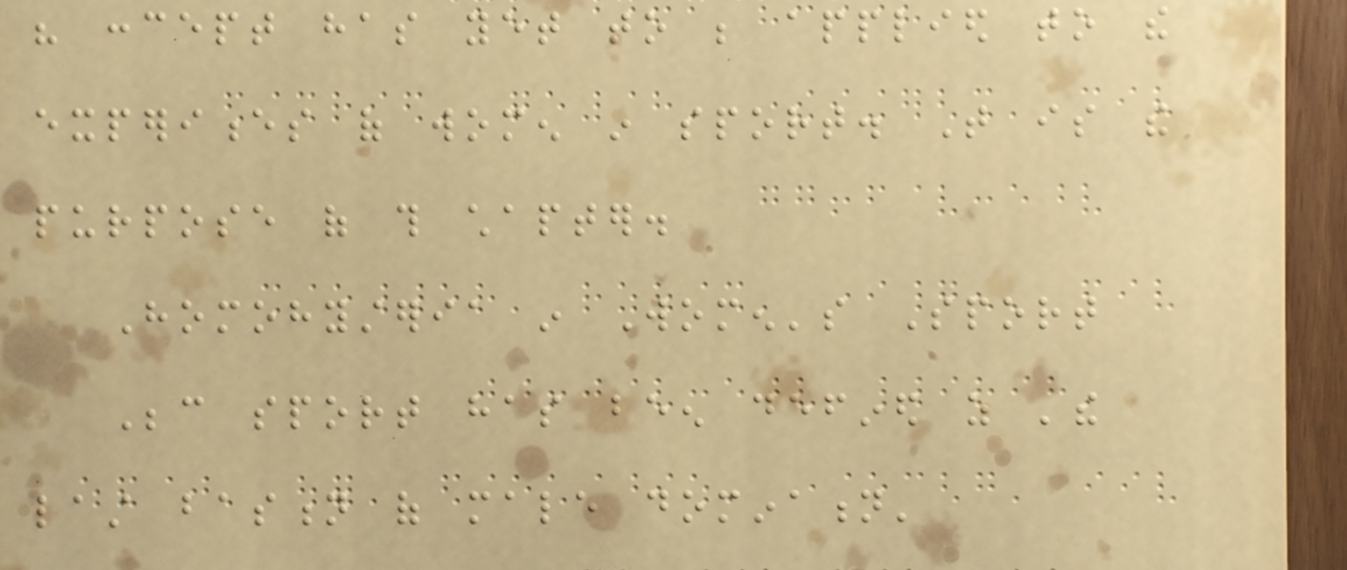his concept has yet to be applied to the
experiences of women in sport. That is the
purpose of this chapter.
Homohysteria in Women's Sport
Because sport has been defined as 'the
last bastion of male domination'
